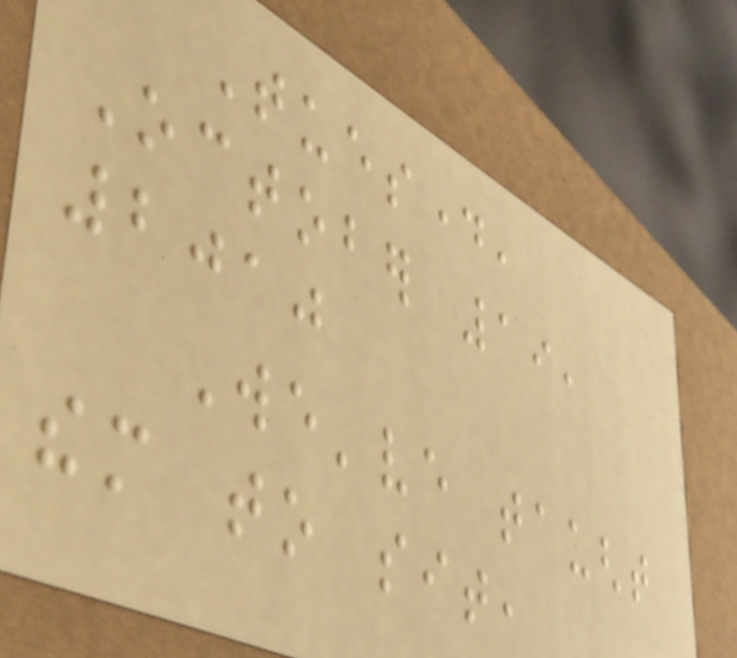Tuesday,
October 19,
2010
We've taught
them to sit,
